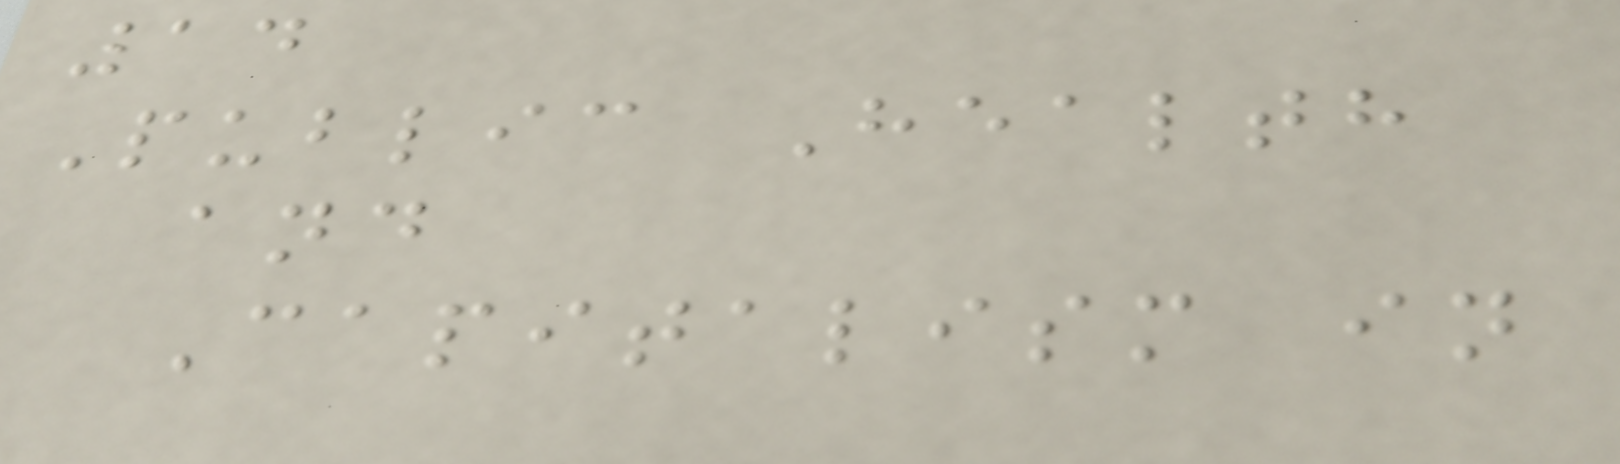14
Public Health
and
Capitalism in
